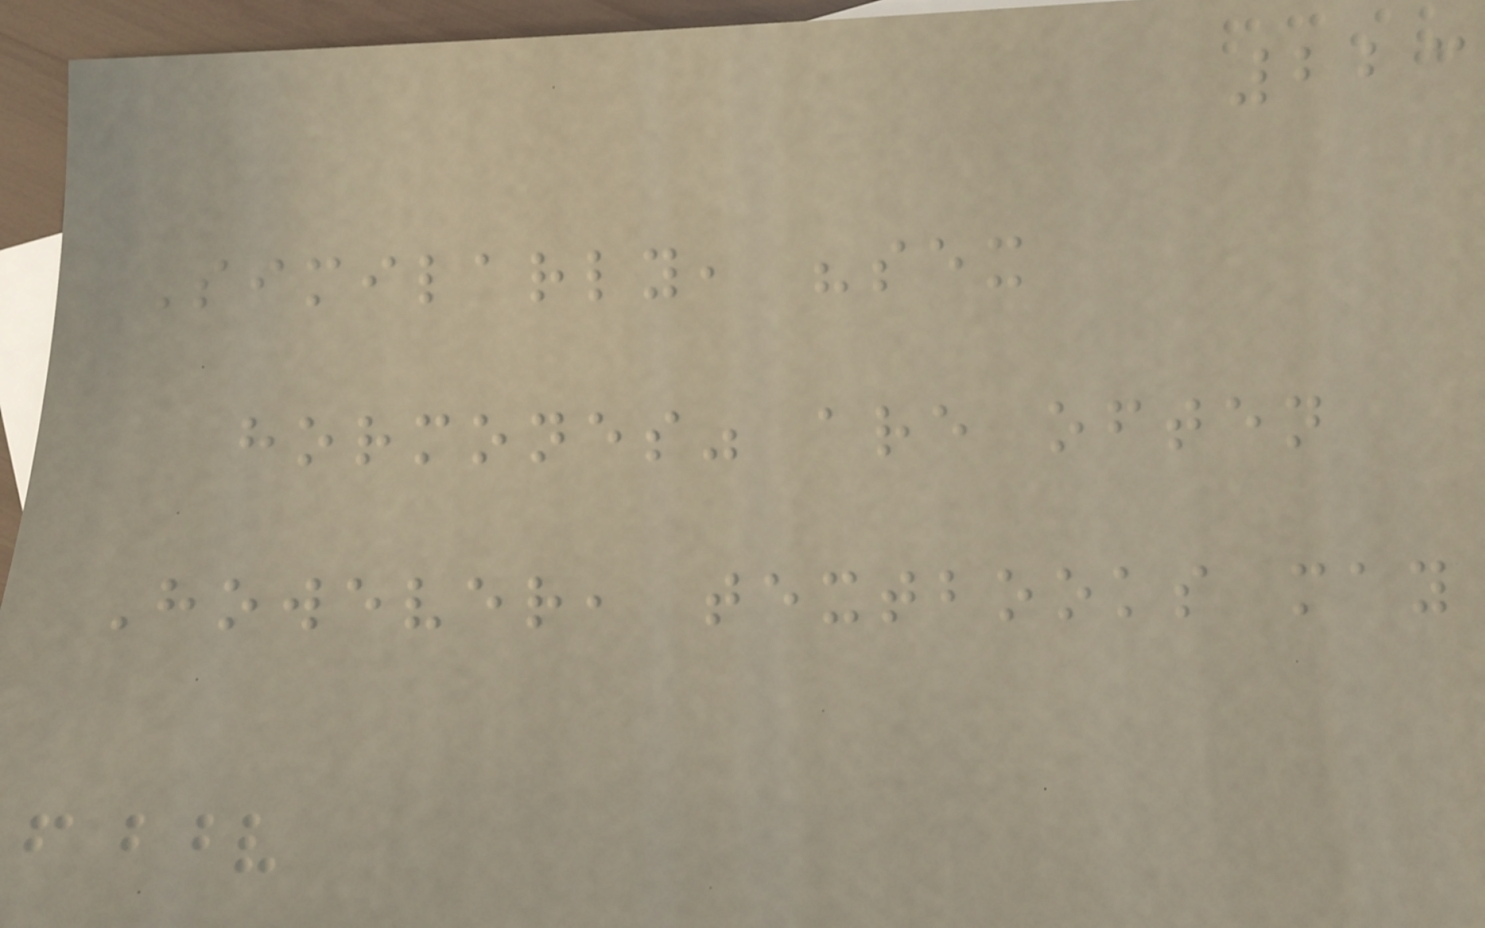223
Similarly, "sex
hormones" are often
However, textbooks may
